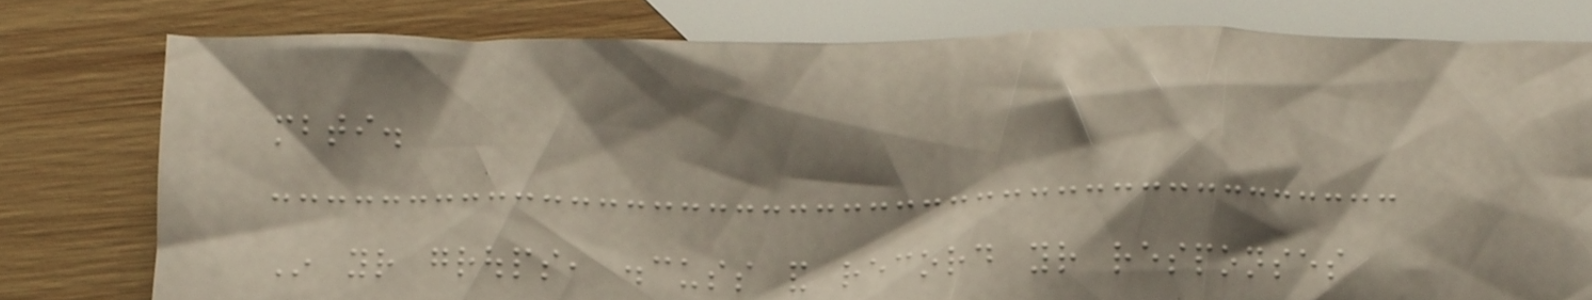mbti.
In your groups, discuss and record your responses
